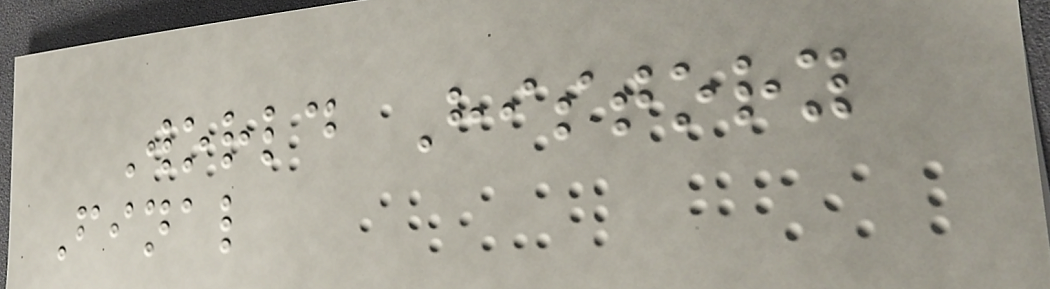World History
Final
